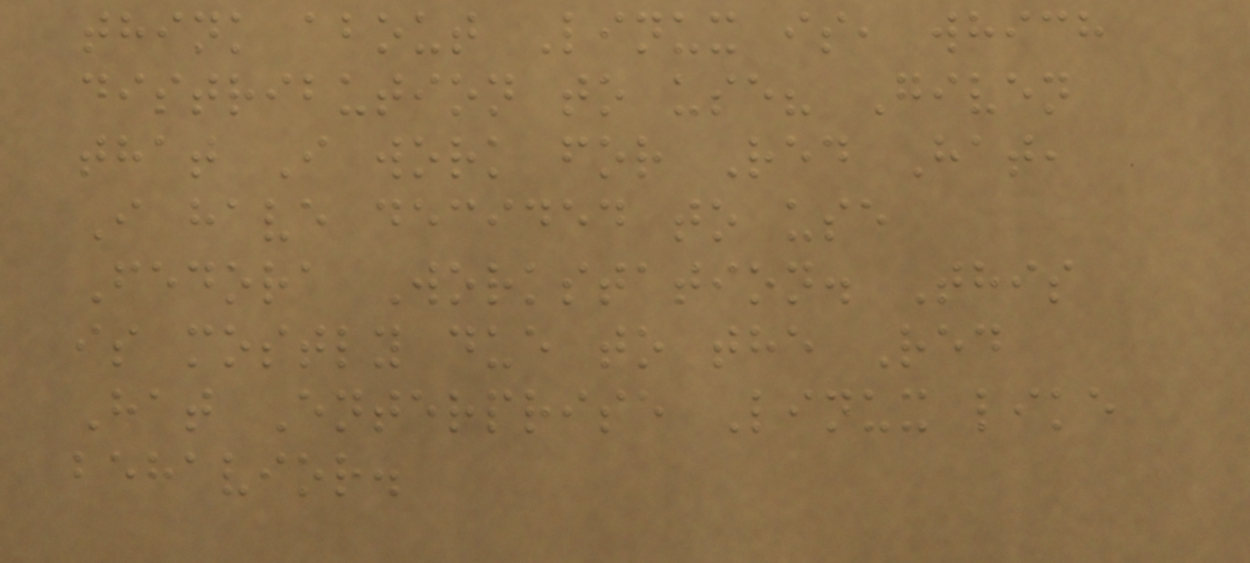think about Linux is, which
distribution to use? Given
that I work for Red Hat,
I have decided to use
Fedora Workstation. This
is mostly due to the Red
Hat Enterprise Linux like
behavior.
